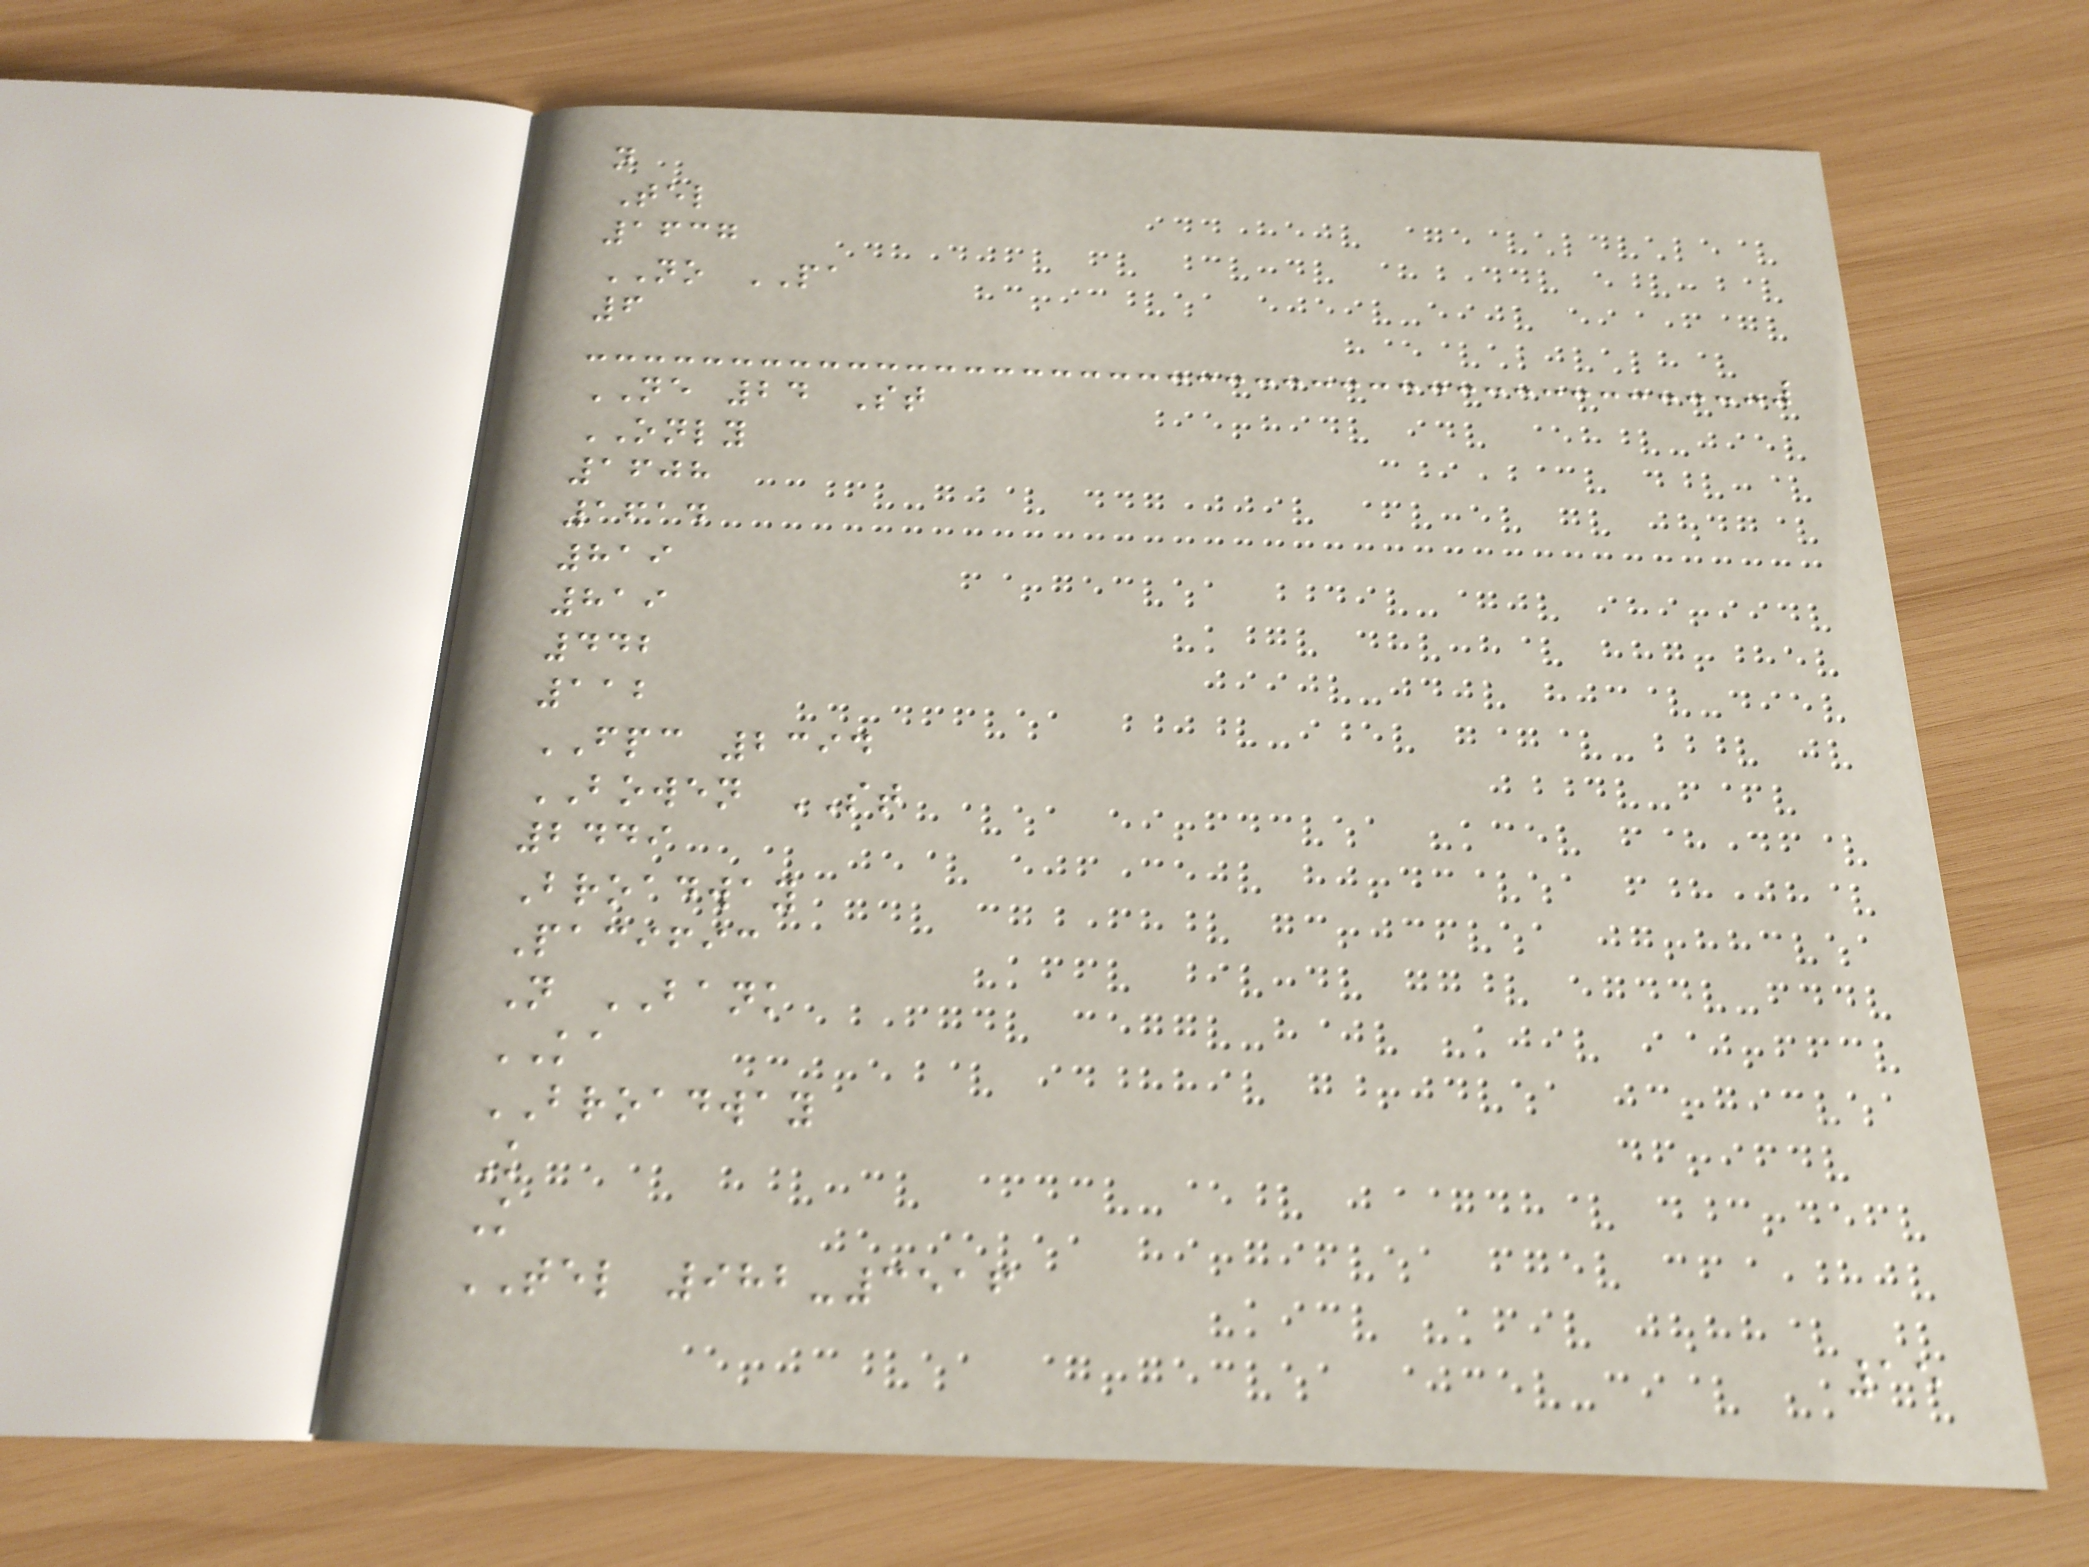n
Tel
1637
NO PA
6
NE 24 St
ONLY
1608
1614
819
819
442
112
FPC 2394
BOWEN ST
2449
Broadway
Pacific
N BANK
KA
BROADWAY
K
K
TEL 982-3516
15
